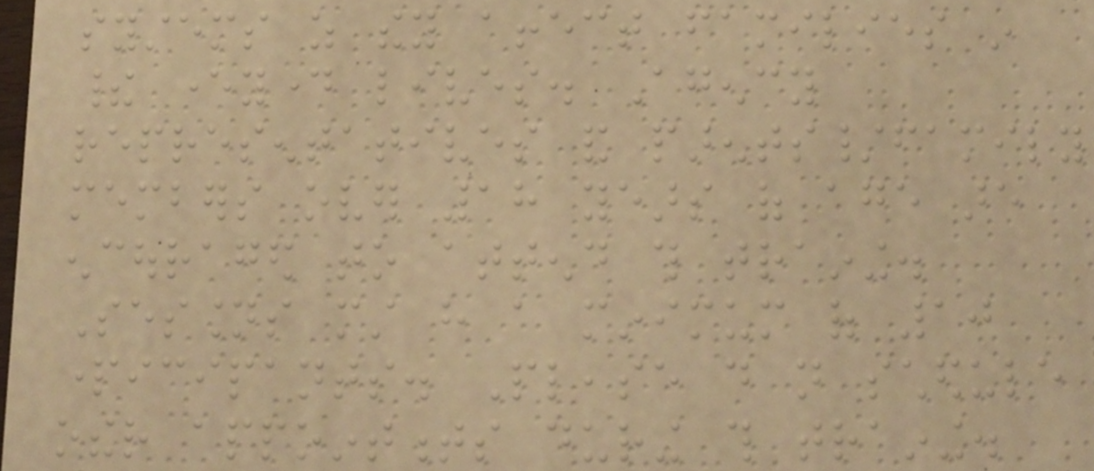systems as they affect families in
their everyday lives. Agency
representatives and parents/family
members over 18 years of age are
encouraged to attend this training.
Sessions must have a minimum of 10
participants. Please do not schedule
other appointments during this training.
